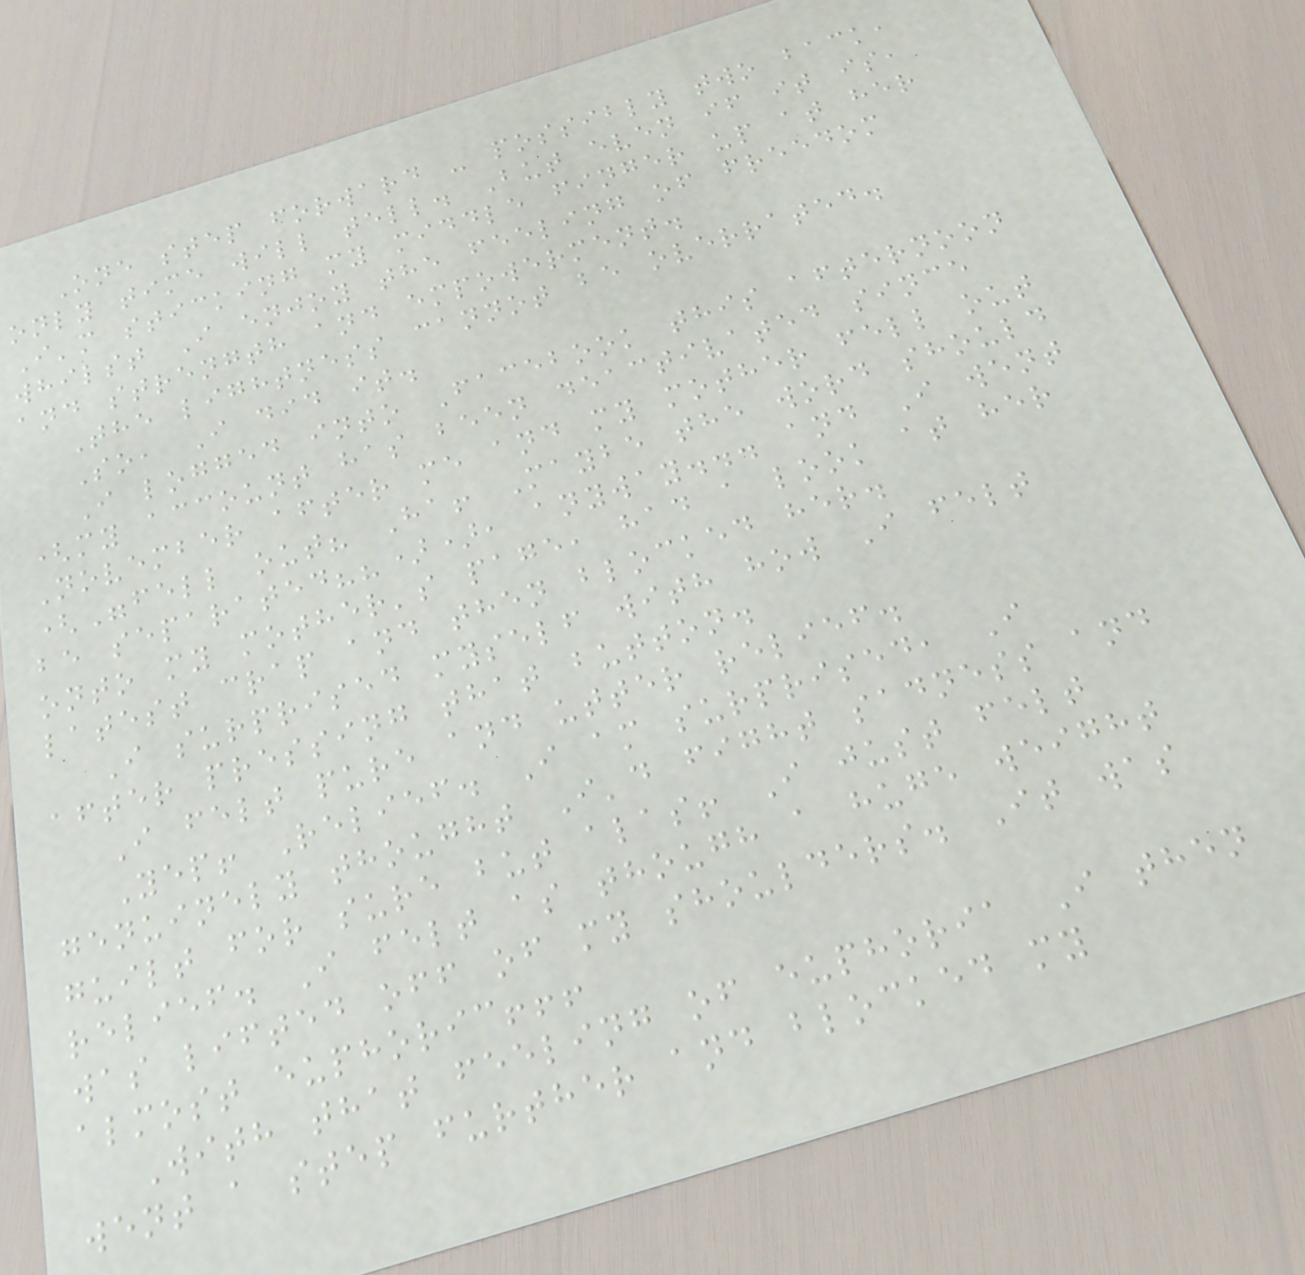One step forward - possibly two back,
only time will tell. But even if it is,
I'm sticking my middle finger up at her
whilst I enjoy the feeling of freedom
and strength and empowerment.
The lightness cannot be overrated.
So, I did it.
I logged into Facebook this afternoon
(my account has been deactivated since
November after me and my mother fell out
("fell out? Ha! Maybe the word should
be separated??)), anyway... and I went
onto my mother's page, had a look at her
latest crap and then blocked her.
I surprised myself with how I felt
after pressing that button.
I felt pure and utter relief.
Yep! Relief. I am surprised, I
genuinely thought I'd fight sadness and
guilt for sure but alas! I just felt
relief. I felt as though a huge weight
was lifted off of my shoulders. It was
almost euphoric!!!
With that feeling of euphoria I then
went a step further and blocked my
